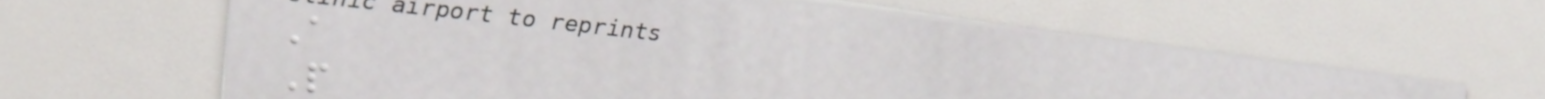A
P
